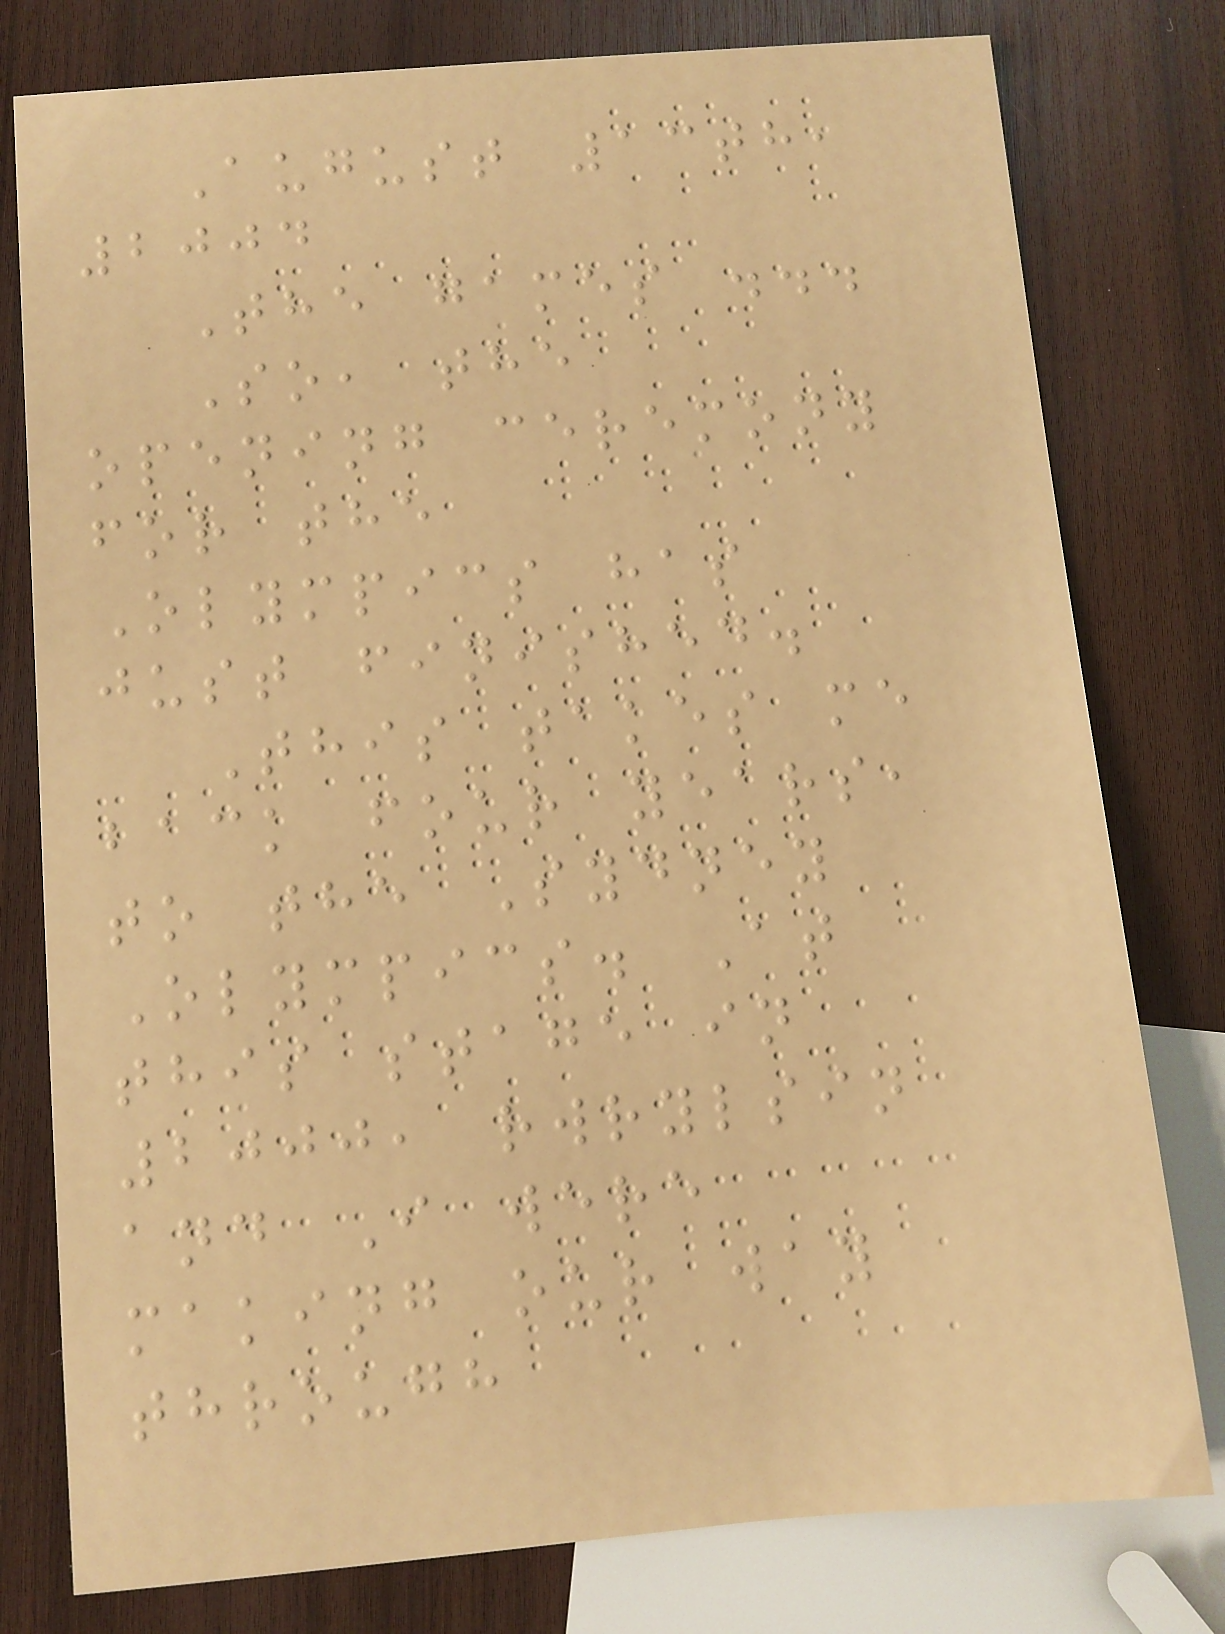August 13th,
2004
The games ...
So, the
opening ceremony
for the
Olympics has
just finished.
This takes me
back four years,
to the Sydney
Olympics. At
this stage in
2000, rwrylsin
and I were
making our way
through
